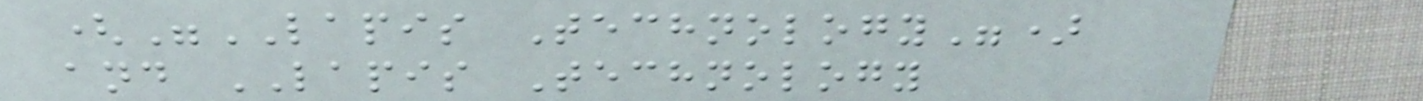("LAPIS Technology")
and LAPIS Technology
